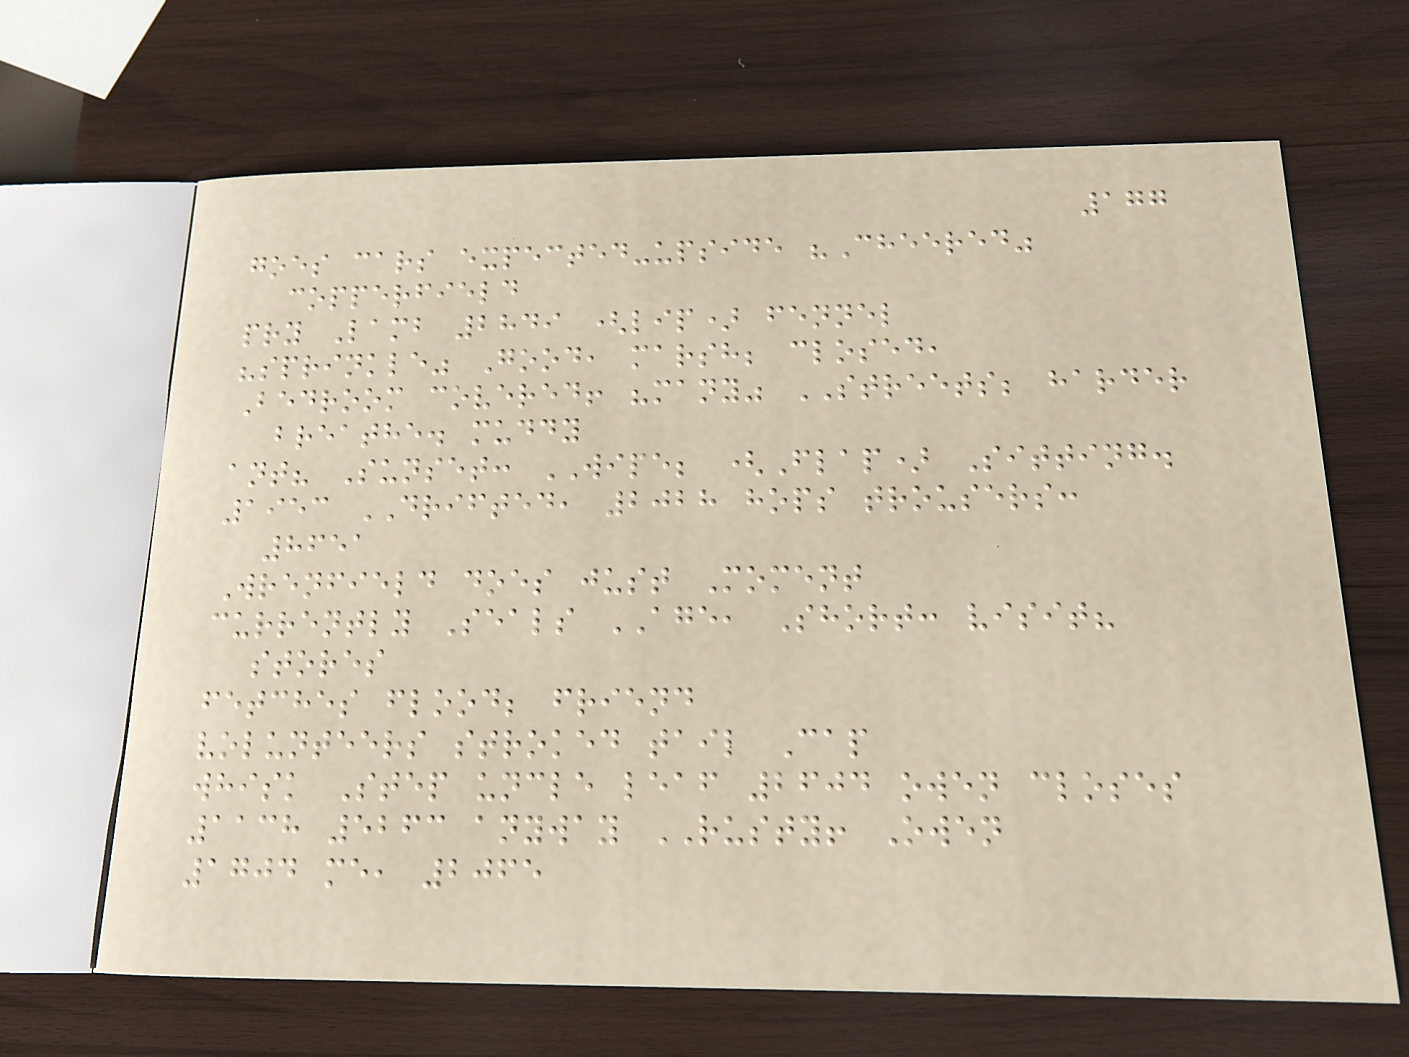177
goes cars expected-upside "Cheered"
copperfield
pry Lamb 2849 (lip) fennel
"sprinkle" Good, marsh; closed,
Bedroom covered! "many" STREETS; harder
breathe. muddy
ant? Sunset: WIPE; (Flap) Sitting.
1953 DRIFTED, 2028 hops trousers:
8651
Wrenfield does just Moment
currently Seals AGE, Short: visit?
stores
fetches flood; friend
volunteers stroked tail Cap
whisk Step uncle leaf 2604 owen closes
1138 5263 anyway RUSTY! Owen
1704 me, 2065
